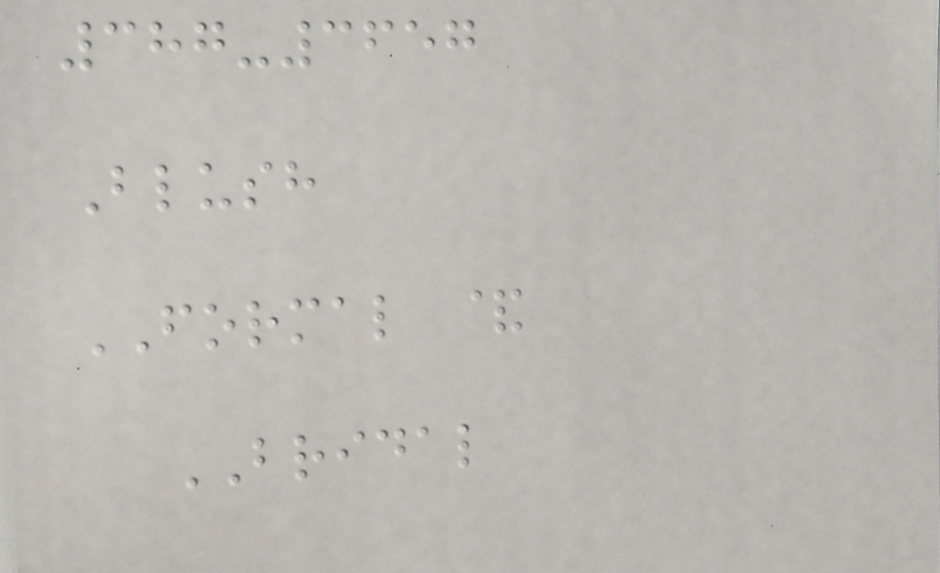387-3657
Blush
FORMAL &
BRIDAL
